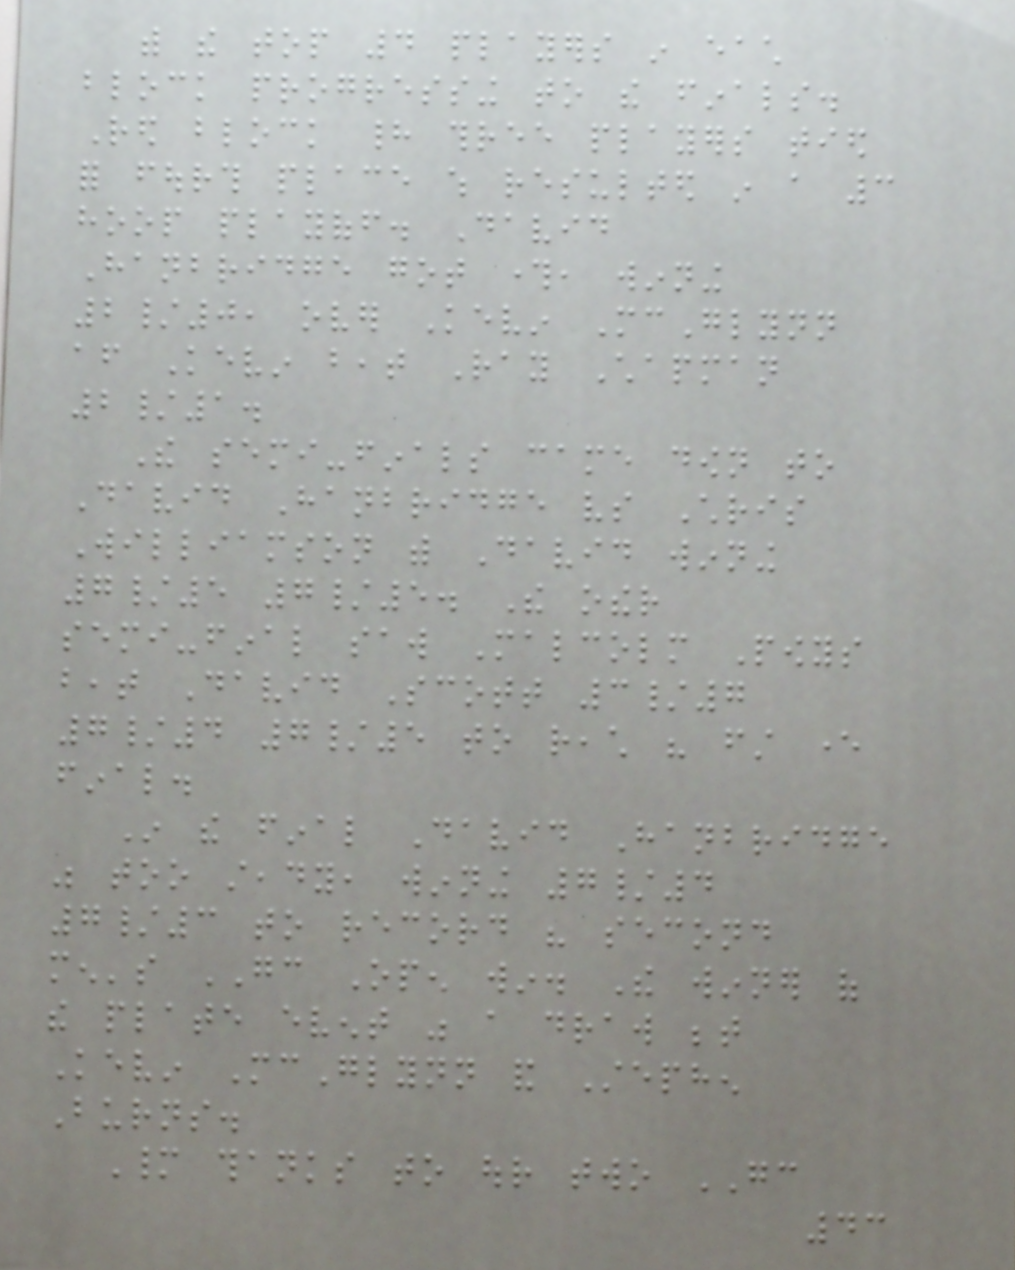with the top 4 players in each
block progressing to the finals.
Red block had three players tied
for fourth place which resulted in a 3
hoop playoff. David
Hanbridge got through, winning
2/0, over Kevin McGlynn
after Kevin beat Ray Chapman
2/1.
The semi-finals came down to
David Hanbridge vs Chris
Williamson with David winning
7/5 7/5. The other
semi-final saw Malcolm Powys
beat David Scott 3/7
7/4 7/5 to reach his first ever
final.
In the final David Hanbridge
was too steady, winning 7/4
7/3 to record his second
men's GC Open win. The winner of
the plate event was a draw between
Kevin McGlynn and Stephen
Burns.
Many thanks to our two GC
43
